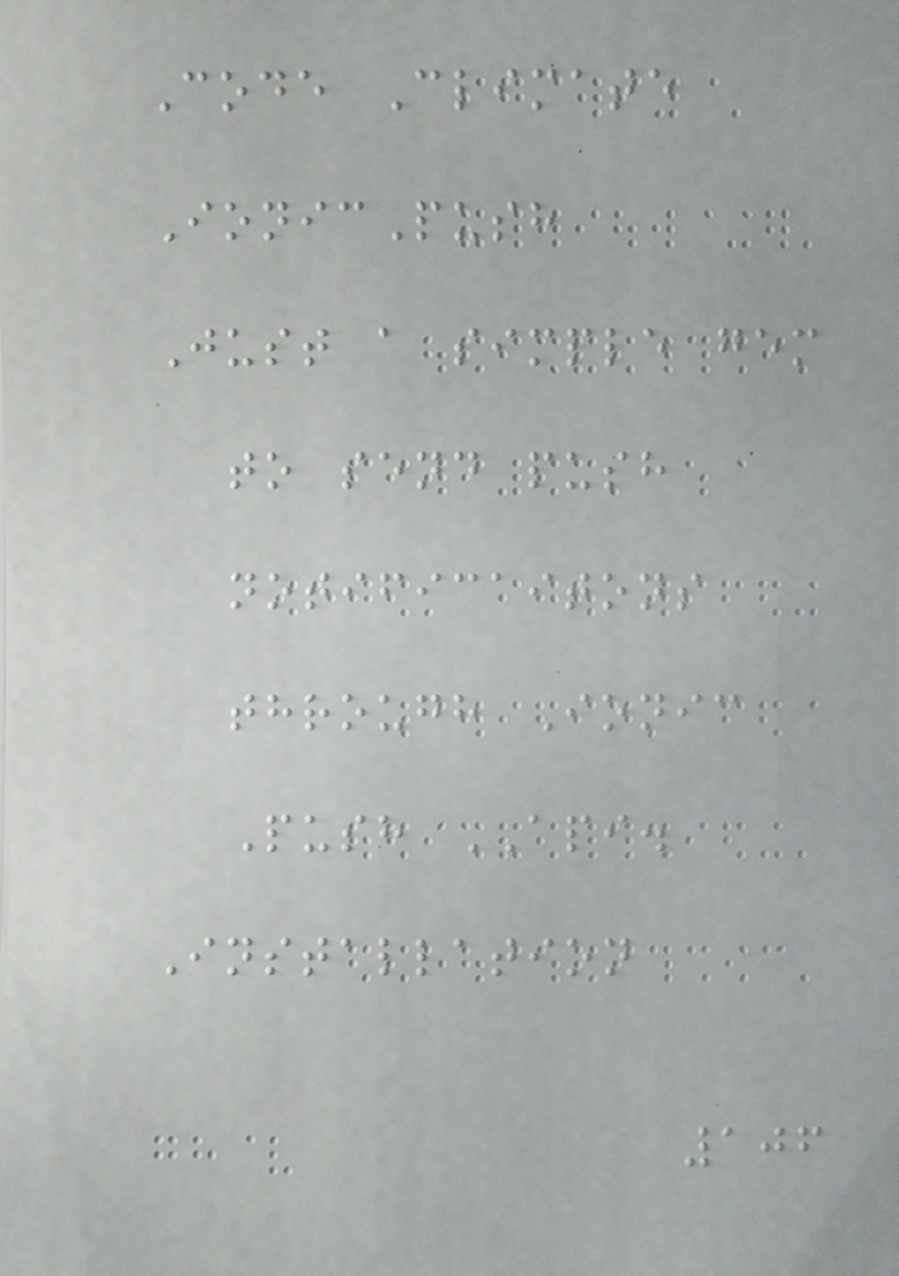Code Climate
IonicPush
Just a simple gem
to send push
notificaitons
through Ionic
Push API.
Installation
106
